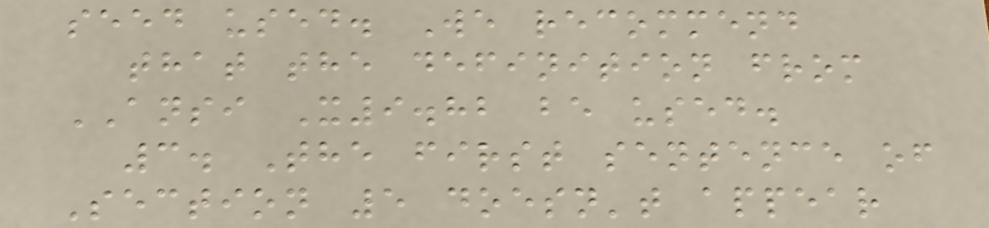seed used. We recommend
that the definition from
ANSI X9.82 be used.
3. The first sentence of
Section 5 doesn't appear
